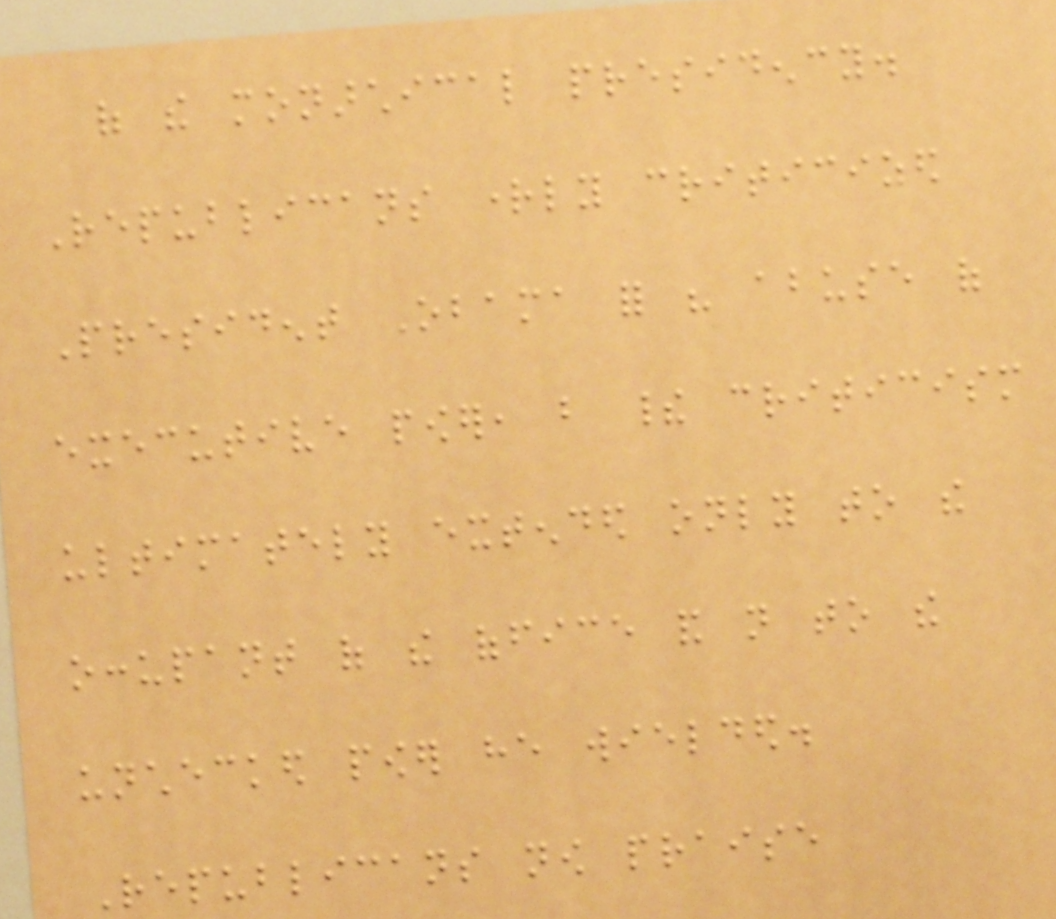of the monarchical presidency.
Republicans rightly criticized
President Obama for his abuse of
executive power, but their criticism
ultimately extended only to the
occupant of the office and not to the
unchecked power he wielded.
Republicans now praise
